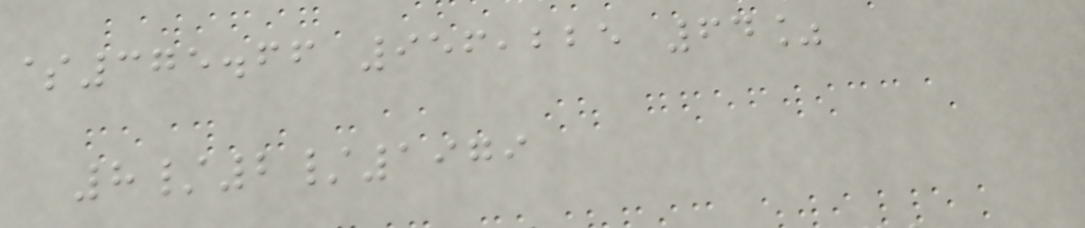$375.66 956,225 64%
8/2/1979
